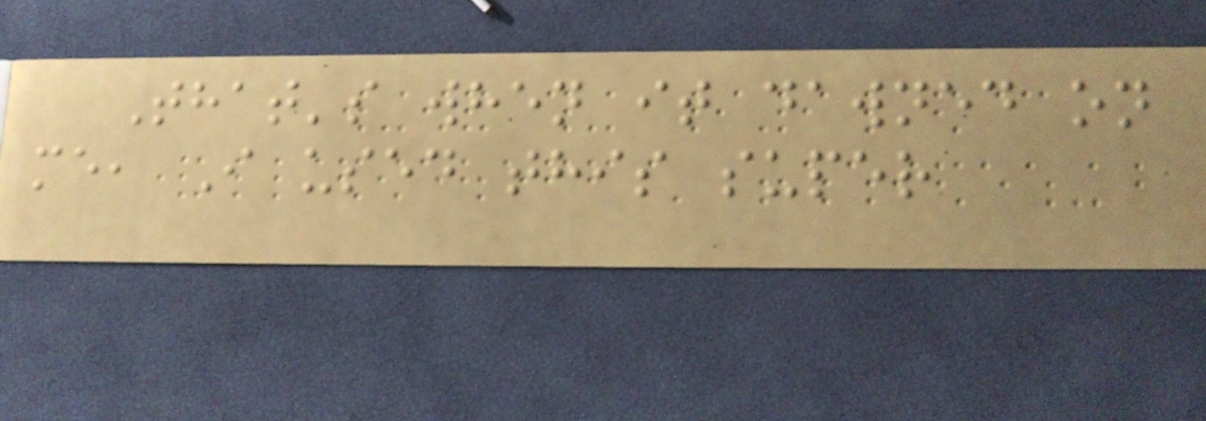That's when it dawned on
me, I used this super
